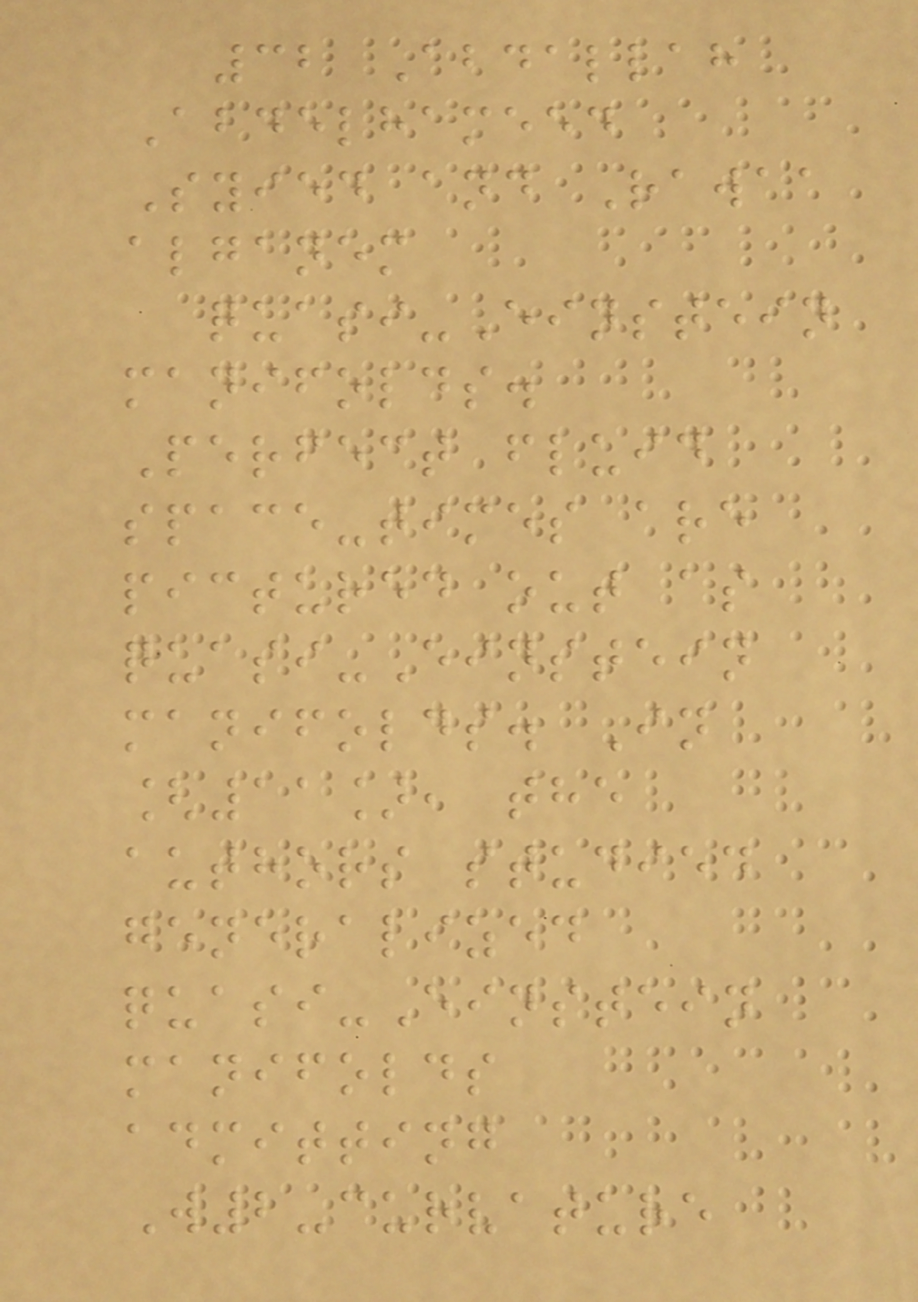32 Abdallah
Abdelhameed
Syied and Rawaa
alganem
quasi-Einstein
manifolds.
Perfect fluid
space-times are
pictured out as
quasi-Einstein
manifolds. In
[11], the
authors studied
generalized
quasi-Einstein
manifolds
admitting
W2-curvature
